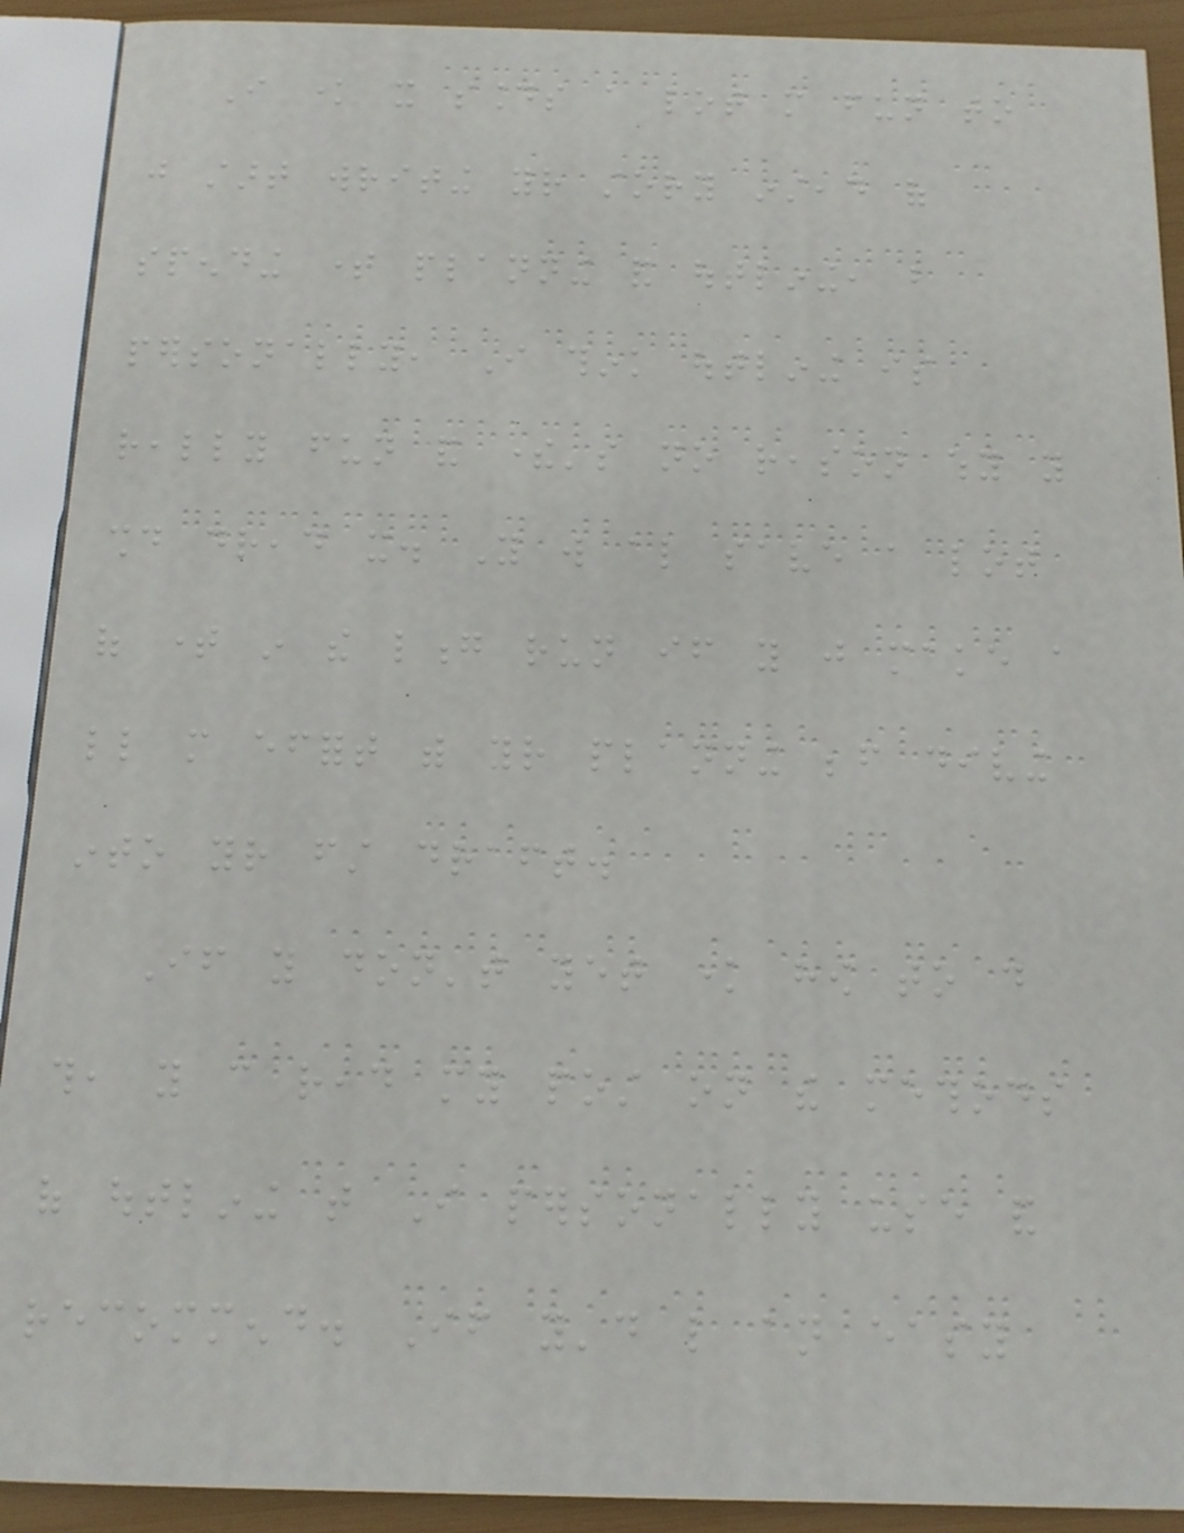I know it sounds a lot more fun to
just start writing your story instead of
spending time planning and outlining, but
personally, I think outlining is
really fun and there's no reason why you
should dread it. You will also save a lot
of time in the long run if you just make a
little more effort with your planning before diving
into your first draft.
If you don't yet know how to do
this, you can read my post on the methods
of outlining that I personally use and
recommend. If you'd like an easy
